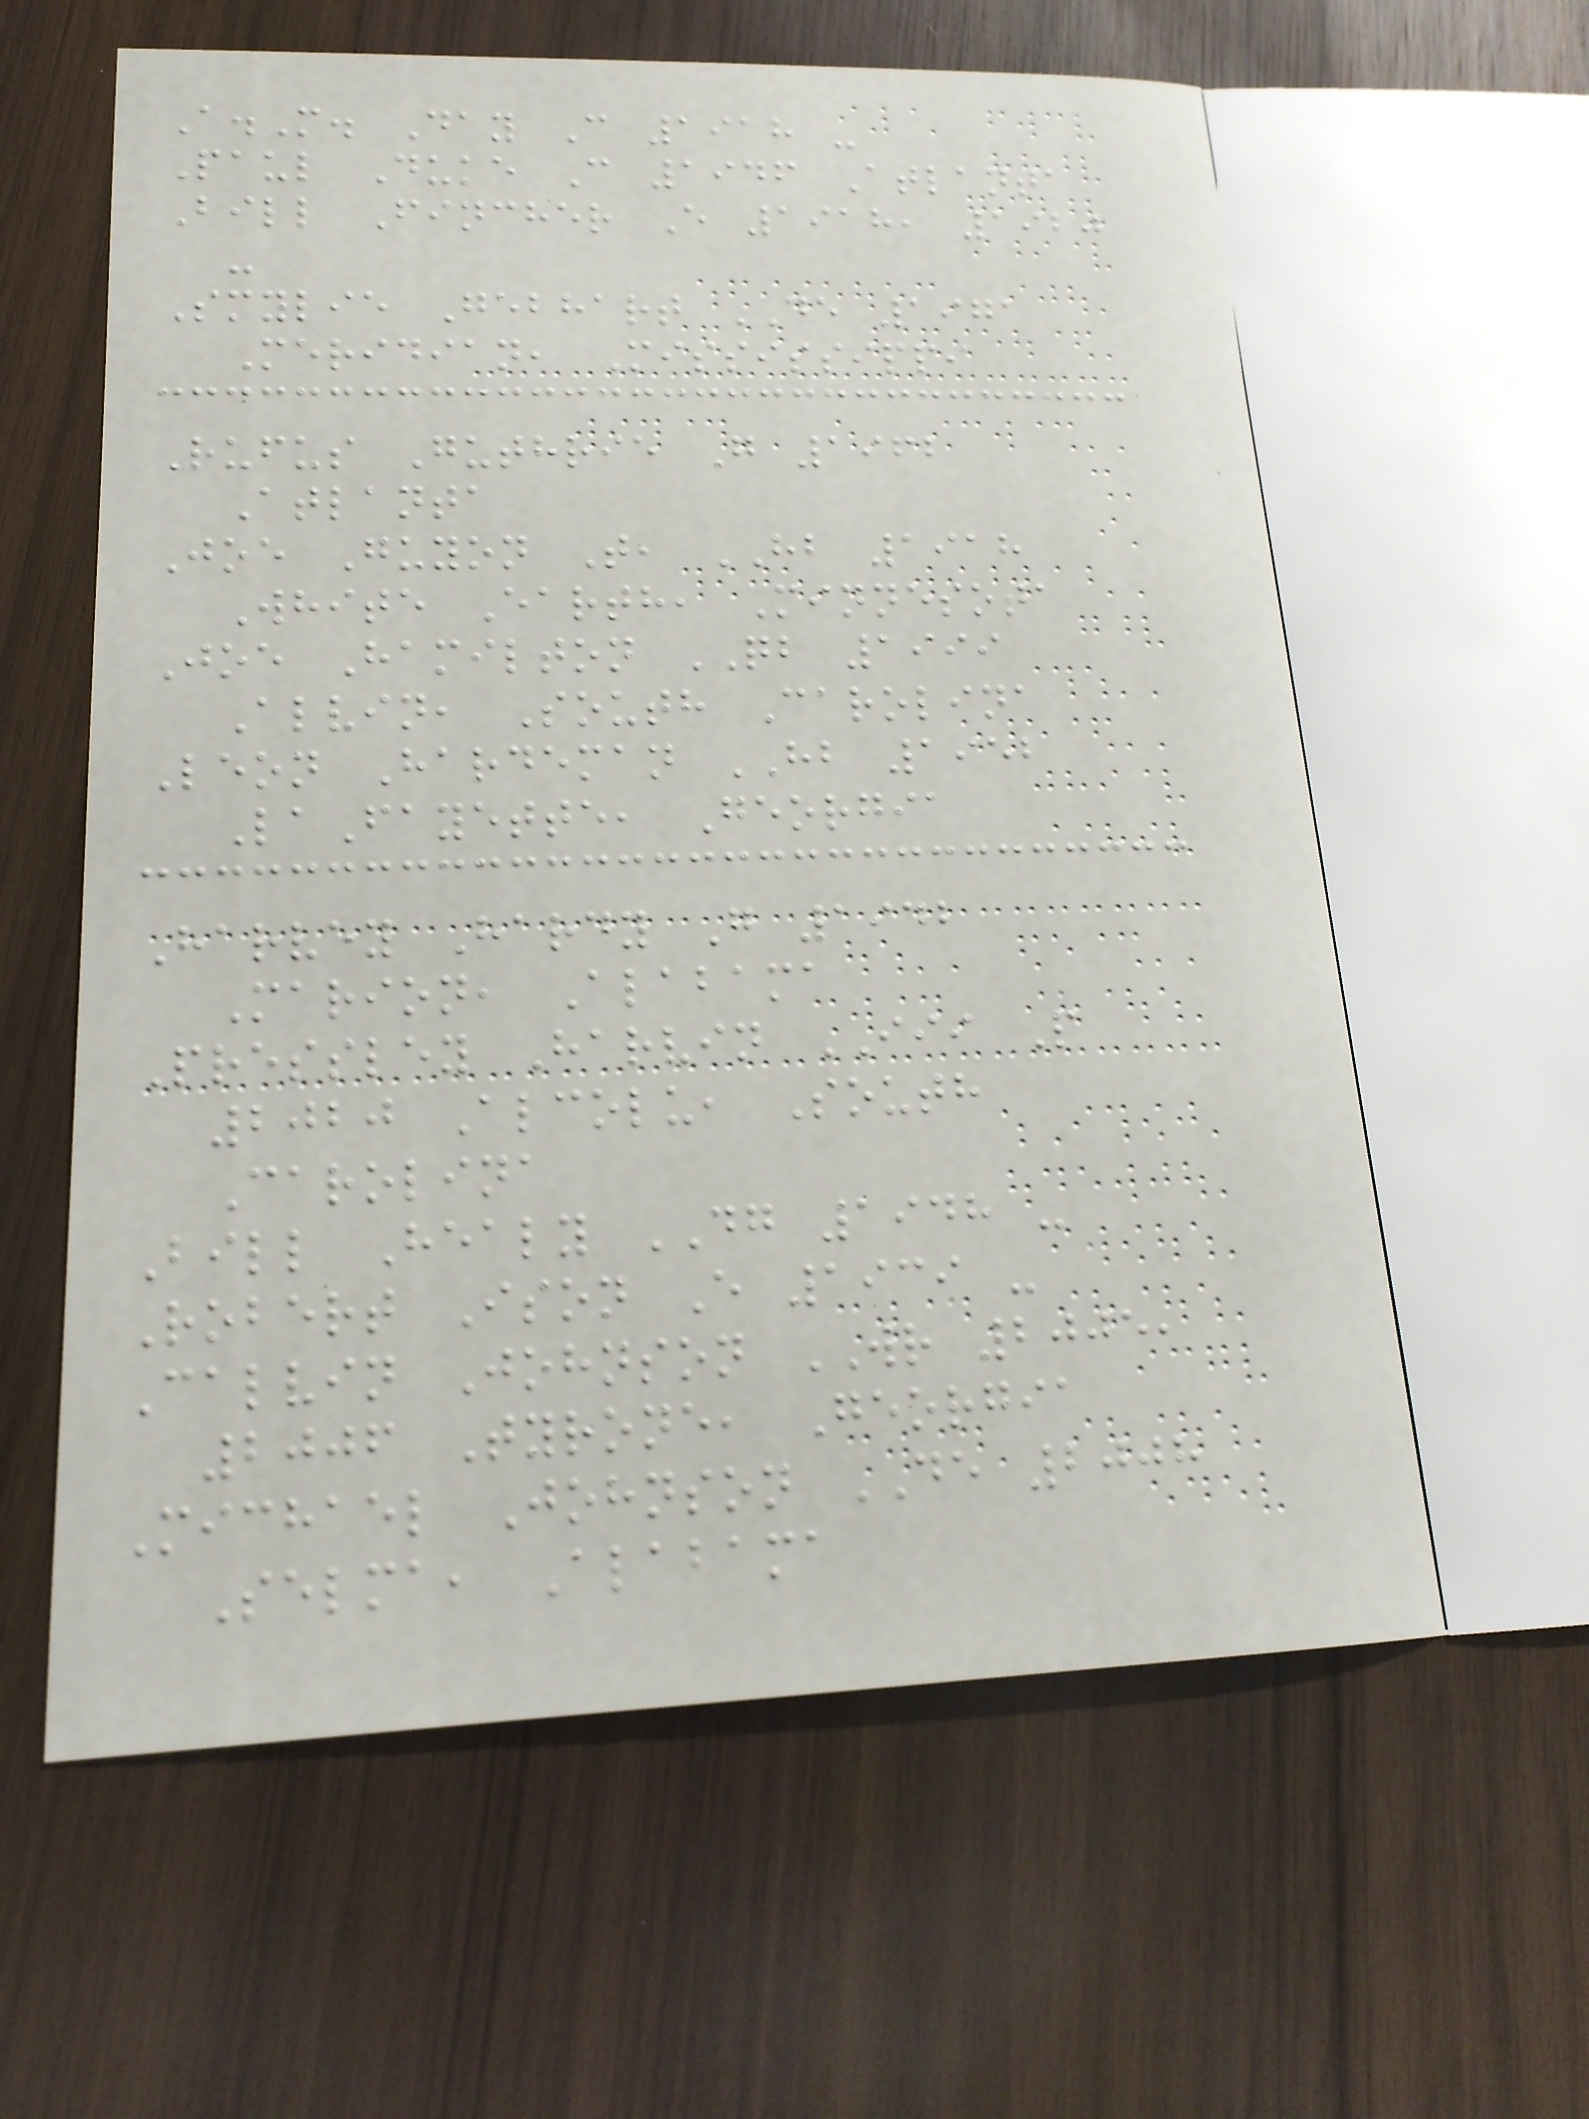A.M. Day C 1918 -
Paul Duke C 1946 Atlanta
Bill Fincher E 1918, 1920
-
Smylie Gebhart DE 1971
Meridian, Mississippi
Rufus Guthrie G 1962
Atlanta
Joe Guyon T, HB 1918
White Earth, Minnesota
Joe Hamilton QB 1999
Alvin, South Carolina
Leon Hardeman HB 1952
LaFayette, Georgia
Harvey Hardy G 1942
Marion, Alabama
Pressley Harvin III P
2020 Alcolu, South
Carolina
Bill Healy DG 1948 -
Robert Ison E 1939 -
Calvin Johnson WR 2005,
2006 Tyrone, Georgia
Michael Johnson DE 2008
Selma, Alabama
